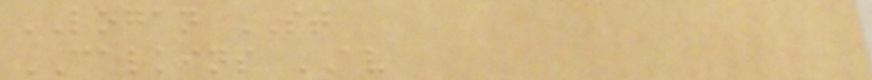LOGAN ST
CALKINS AV
